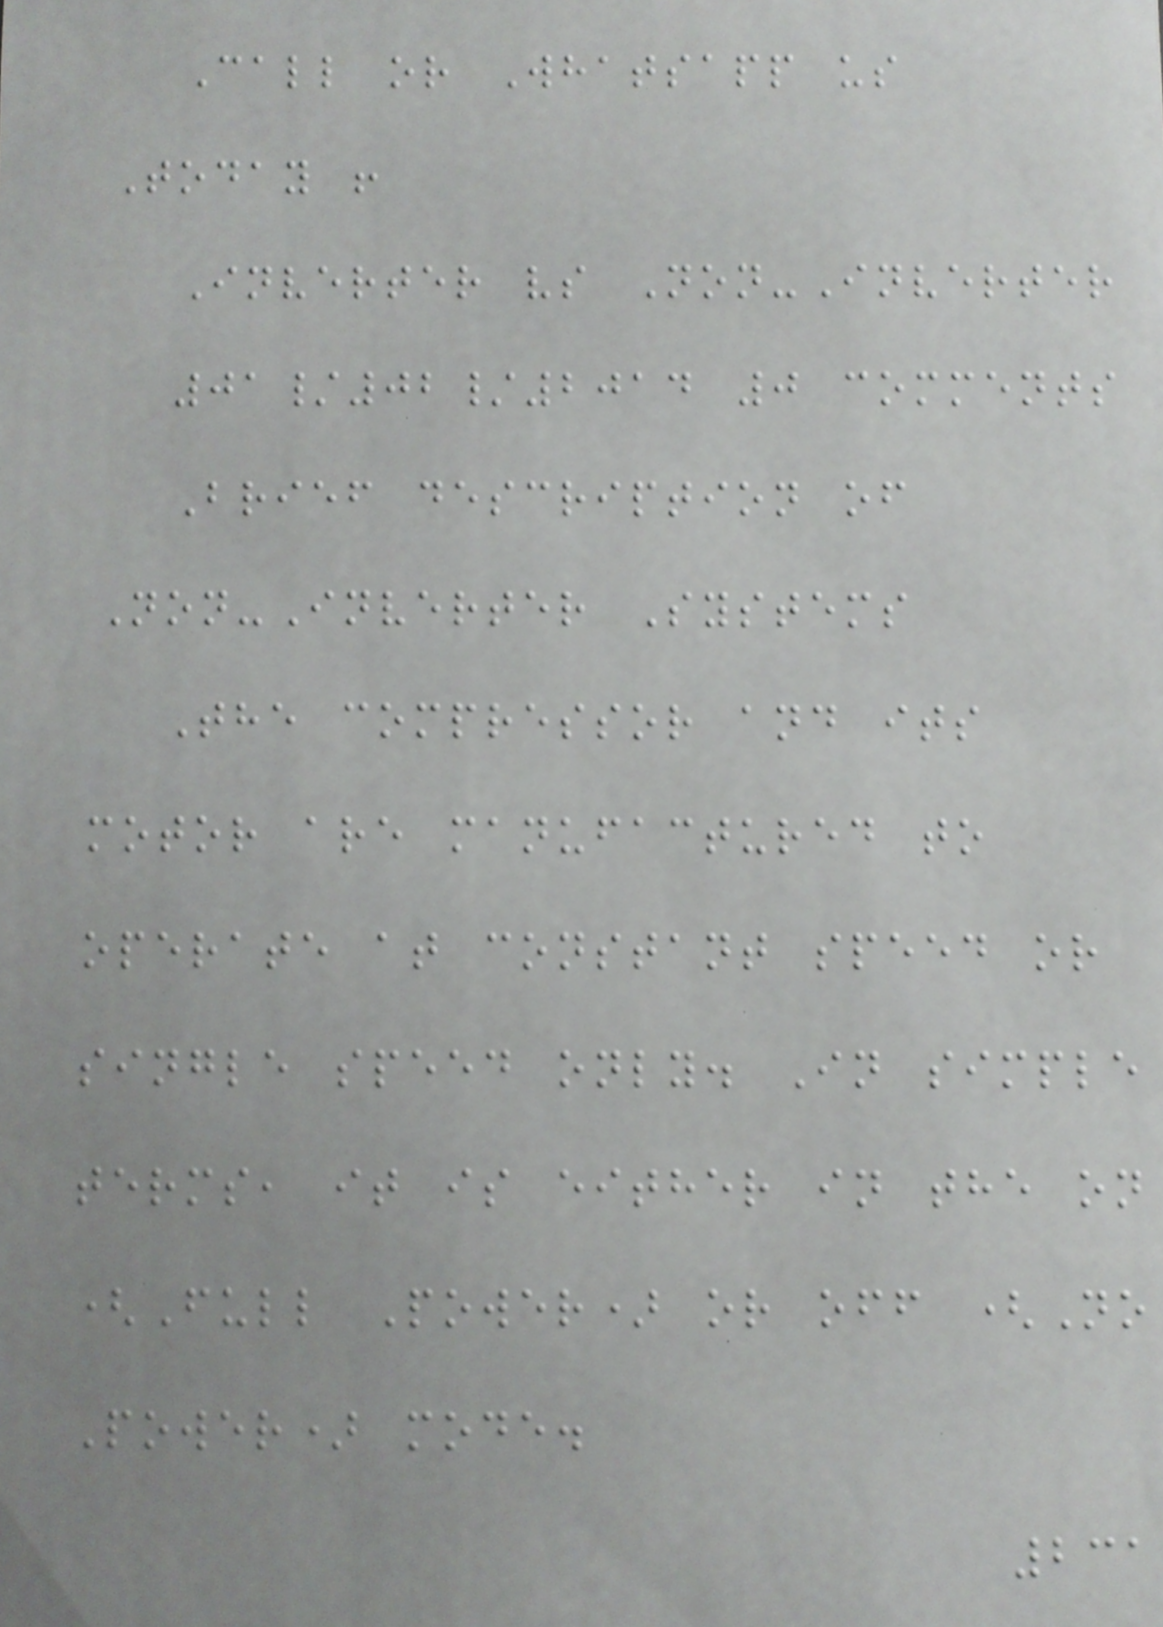Call or Whatsapp us
Today !
Inverter vs Non-Inverter
01/02/2014 0 comments
Brief description of
Non-Inverter Systems
The compressor and its
motor are manufactured to
operate at constant speed or
single speed only. In simple
terms, it is either in the on
(Full Power) or off (No
Power) mode.
231
